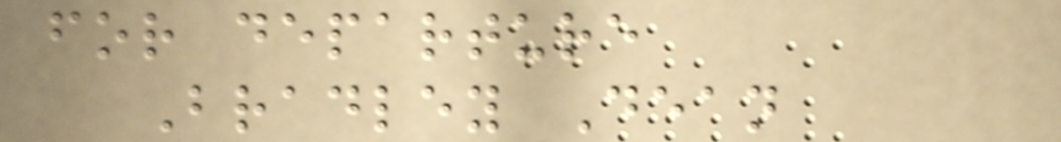for departure
Bradley Dean
